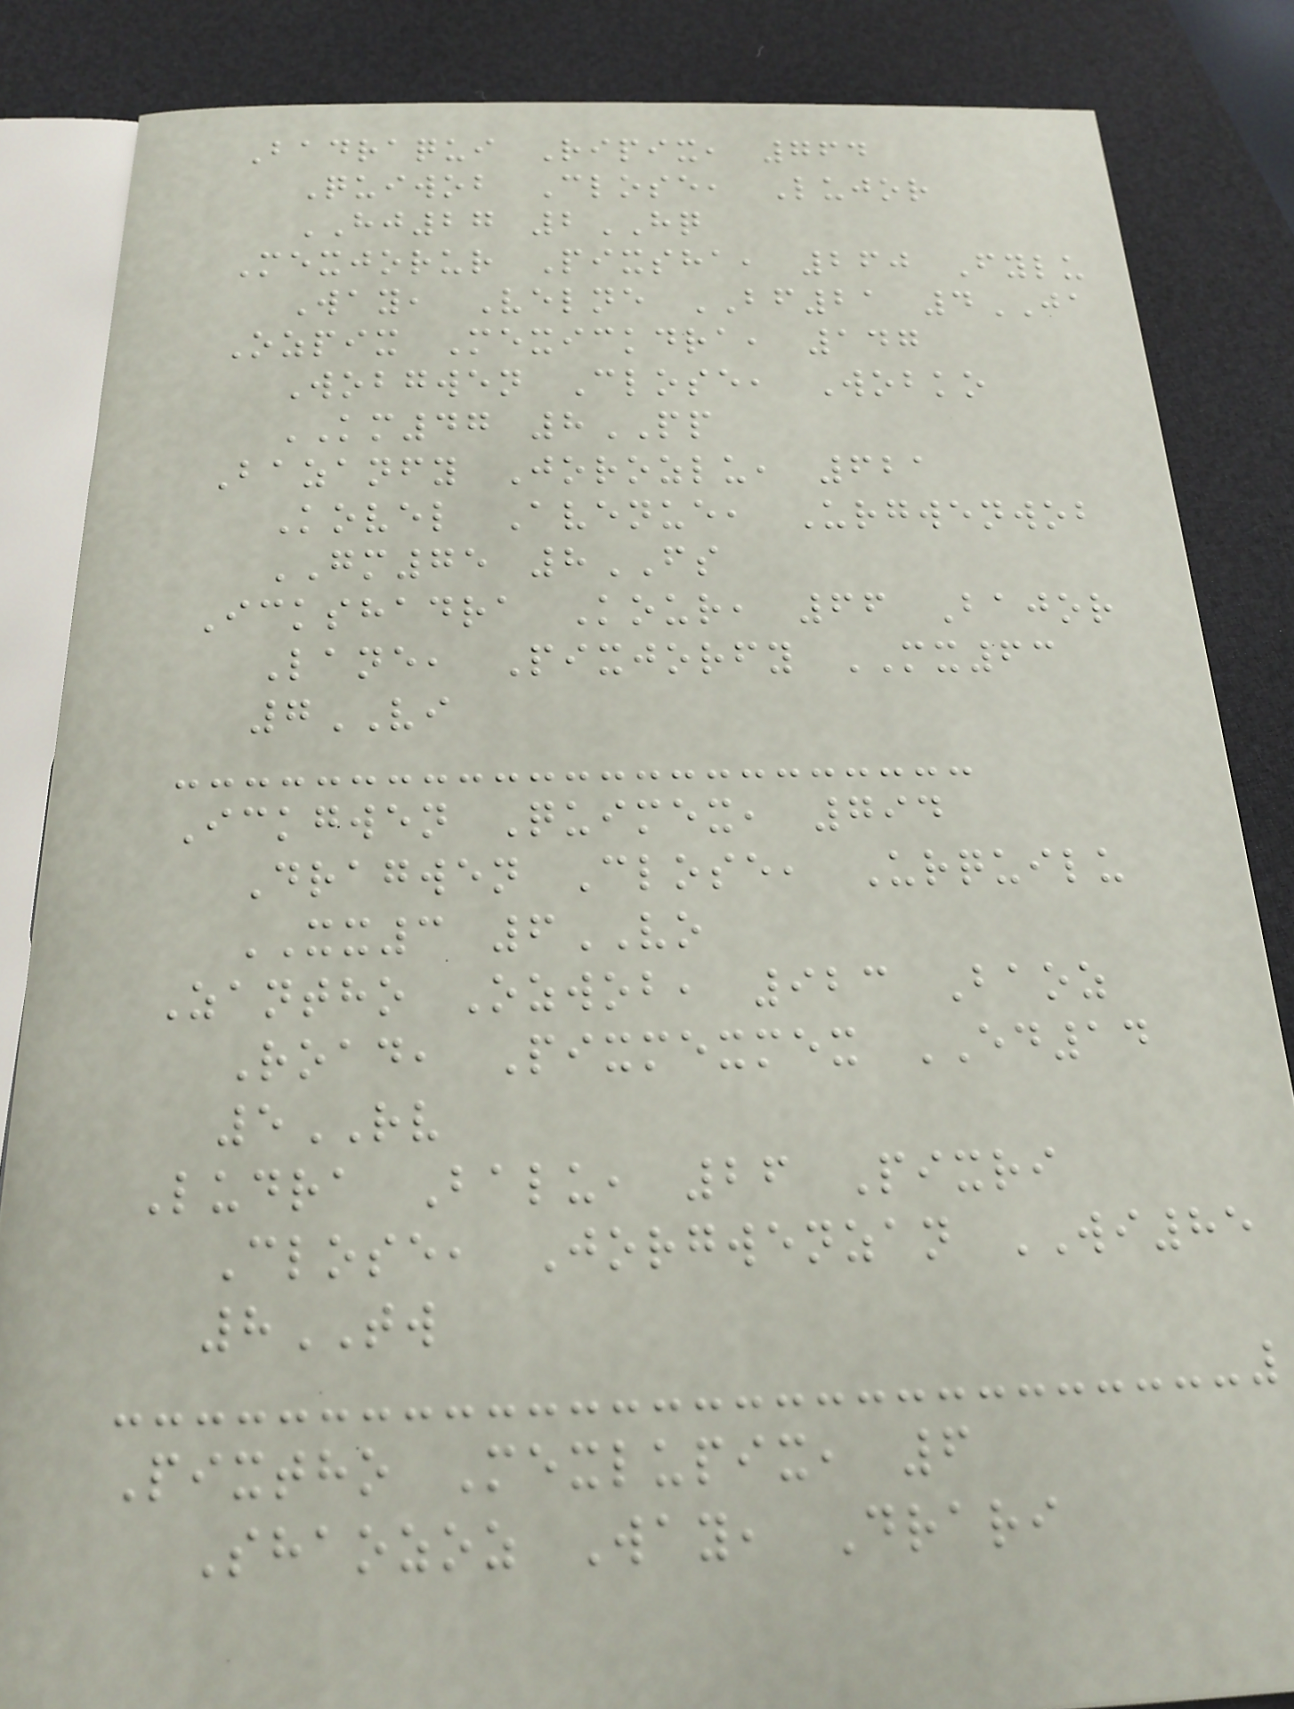Badraqui Ripix, 764
Quiwob Close, Lujor
HJ27 2HQ
Mexjorur Pixsha, 260 Fylu
Way, Velne BF21 4JA
Ozpix Mexickdra, 147
Wobgwen Close, Wobko
KM47 8PP
Bazanfy Jorozlu, 621
Kovel Avenue, Urgwenwob
GM75 8FS
Ickshadra Kour, 66 Bajor
Lane, Pixjorfy MX63
7VI
Ickgwen Quimex, 794
Dragwen Close, Urquilu
XX3 6VO
Zantho Ozwob, 923 Baoz
Road, Pixmexmex ED14
5RV
Ludra Balu, 26 Pixri
Close, Jorgwenzan WI85
8TW
Pixtho Mexlupix, 6
Shaozoz Way, Drari
